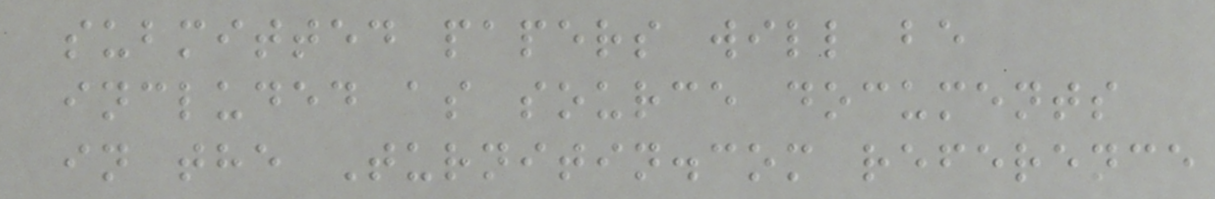submitted papers will be
included as source documents
in the Turnitin.com reference
